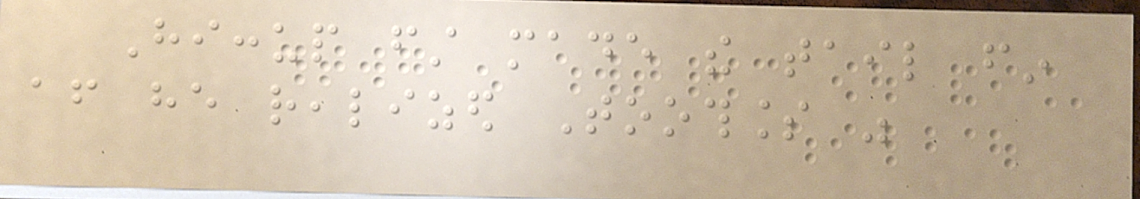Hiccup first made the tail fin
after he realized Toothless was
